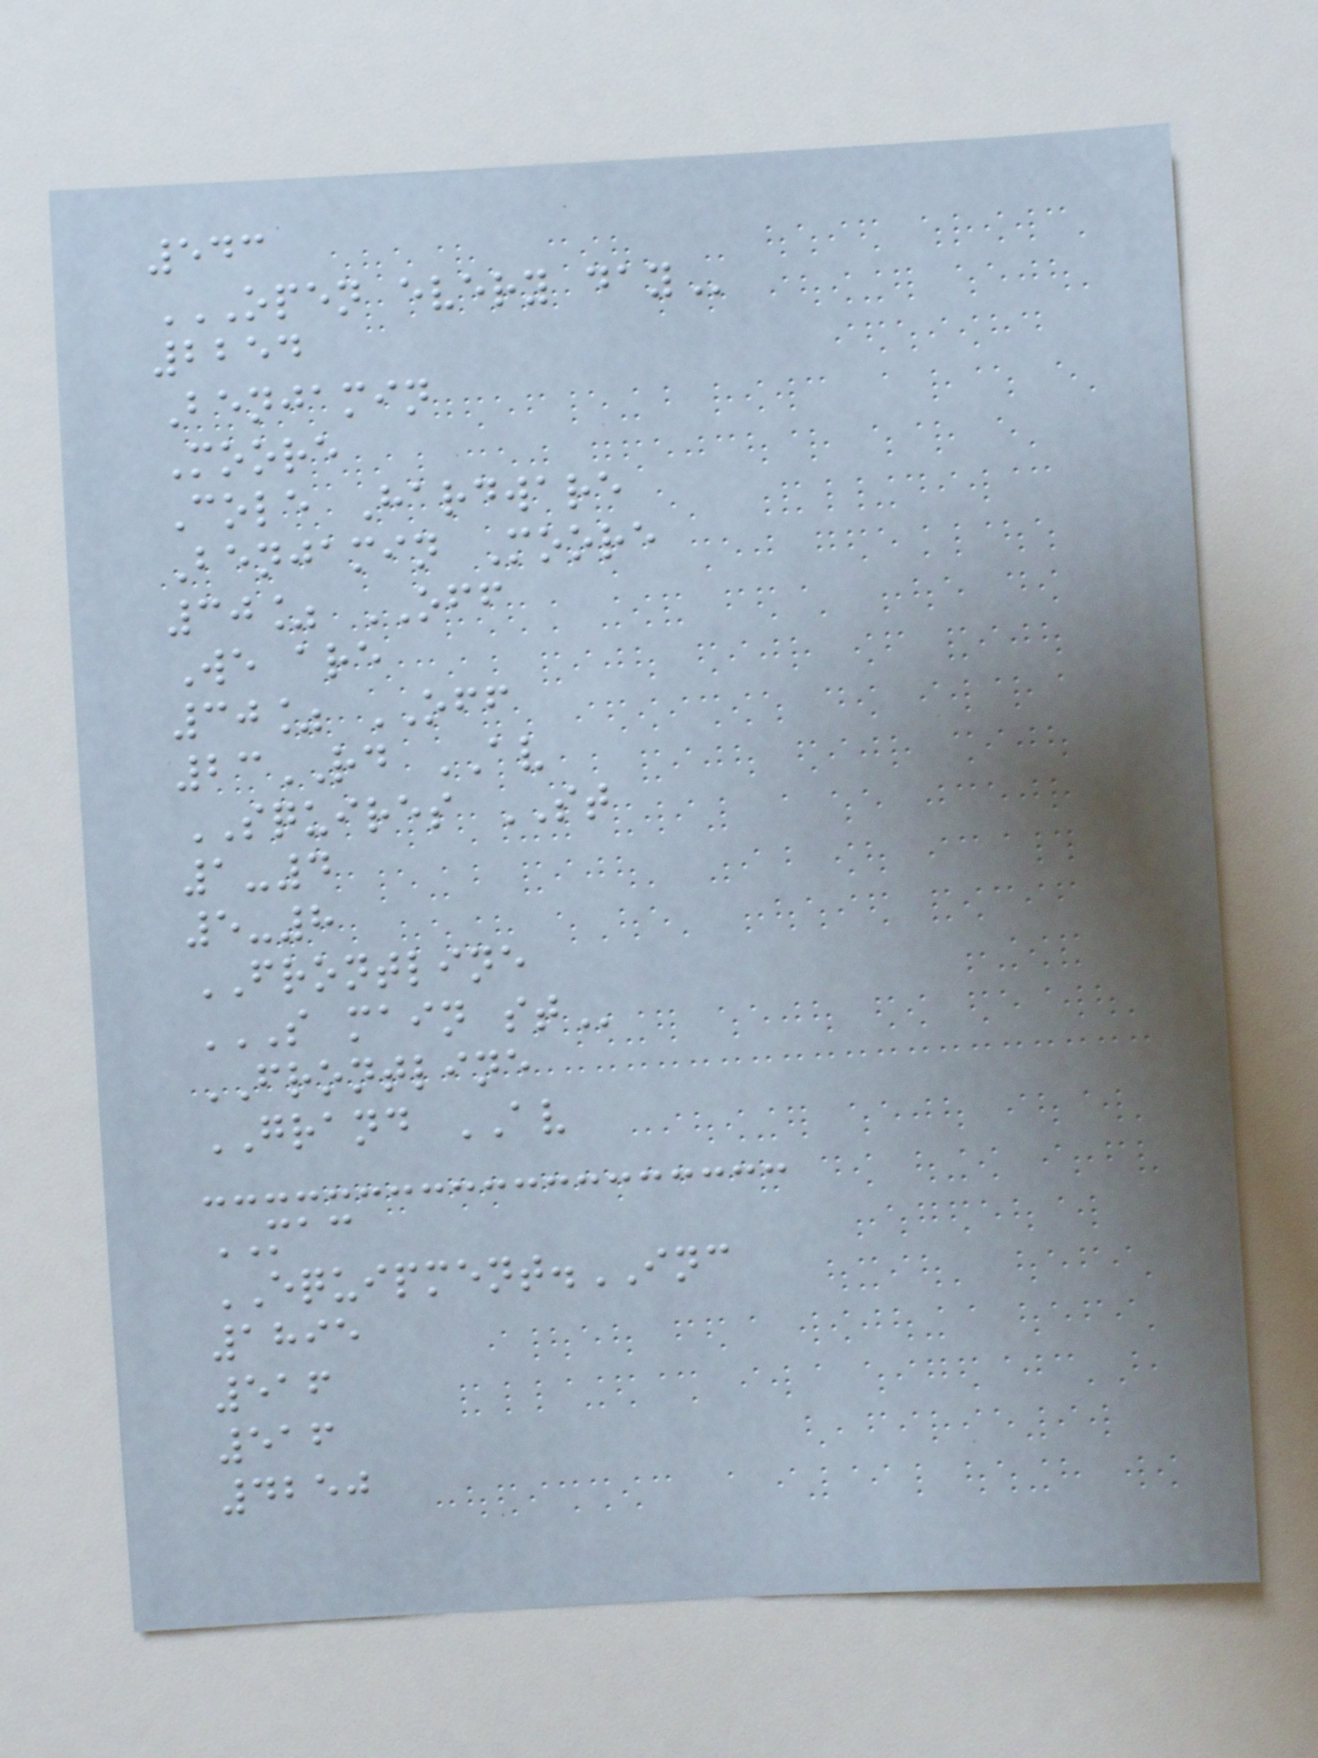543
OPEN EVERY DAY
2254
Benjamin
Moore
Cole Hardware
Benjamin Moore
30% OFF
We are
30% OFF
23RD AV
SQUIRES ST
1-4
5-8
FRONTLINE
S MAIN ST
FRONTLINE
GRAND AV
MAC
EQUIPMENT.INC
1895
516
516
4250
